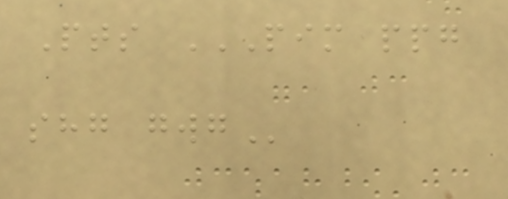Pts PIM PPG
SHG GWG
